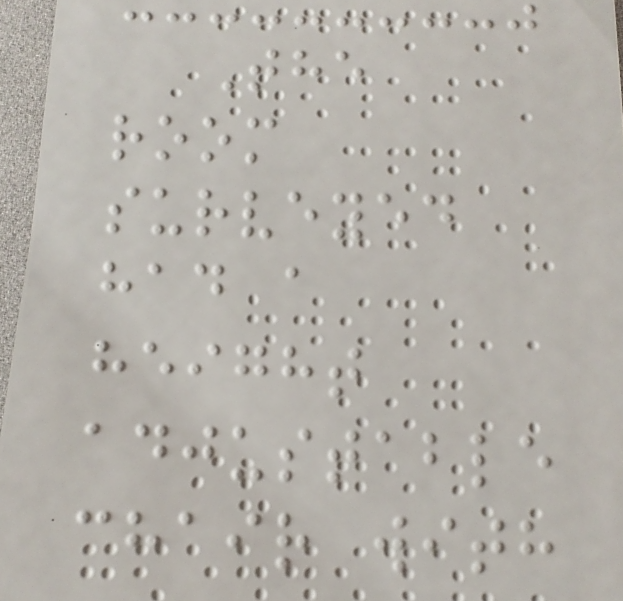The
room
surveyed
had a
height
adjustable
chair with
